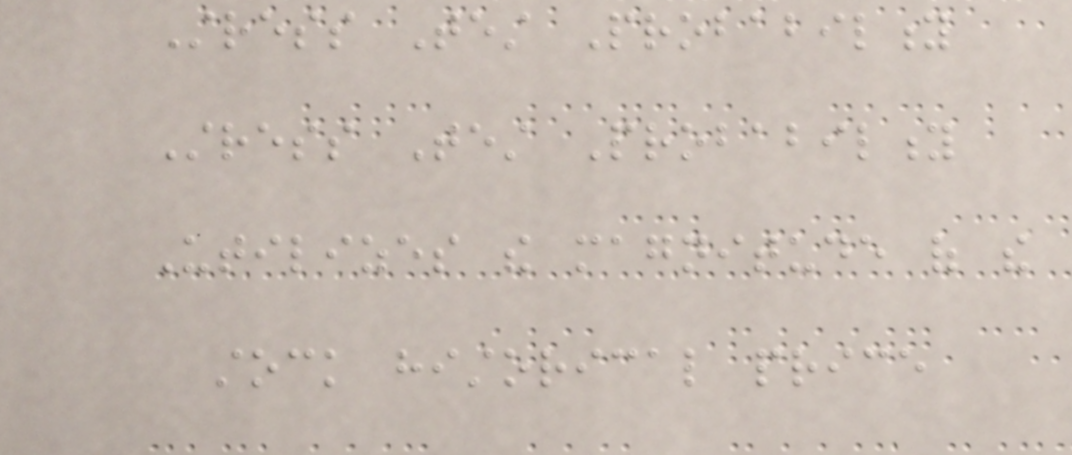Stress Test Probability
Stress Test Probability
Utilizes the magnitude of the
stock historical price
